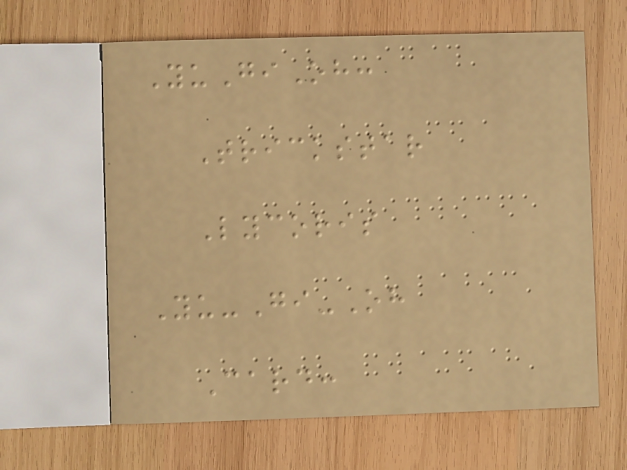YuGiOh:
Trickstar
Lycoris
Yu-Gi-Oh
Card:
